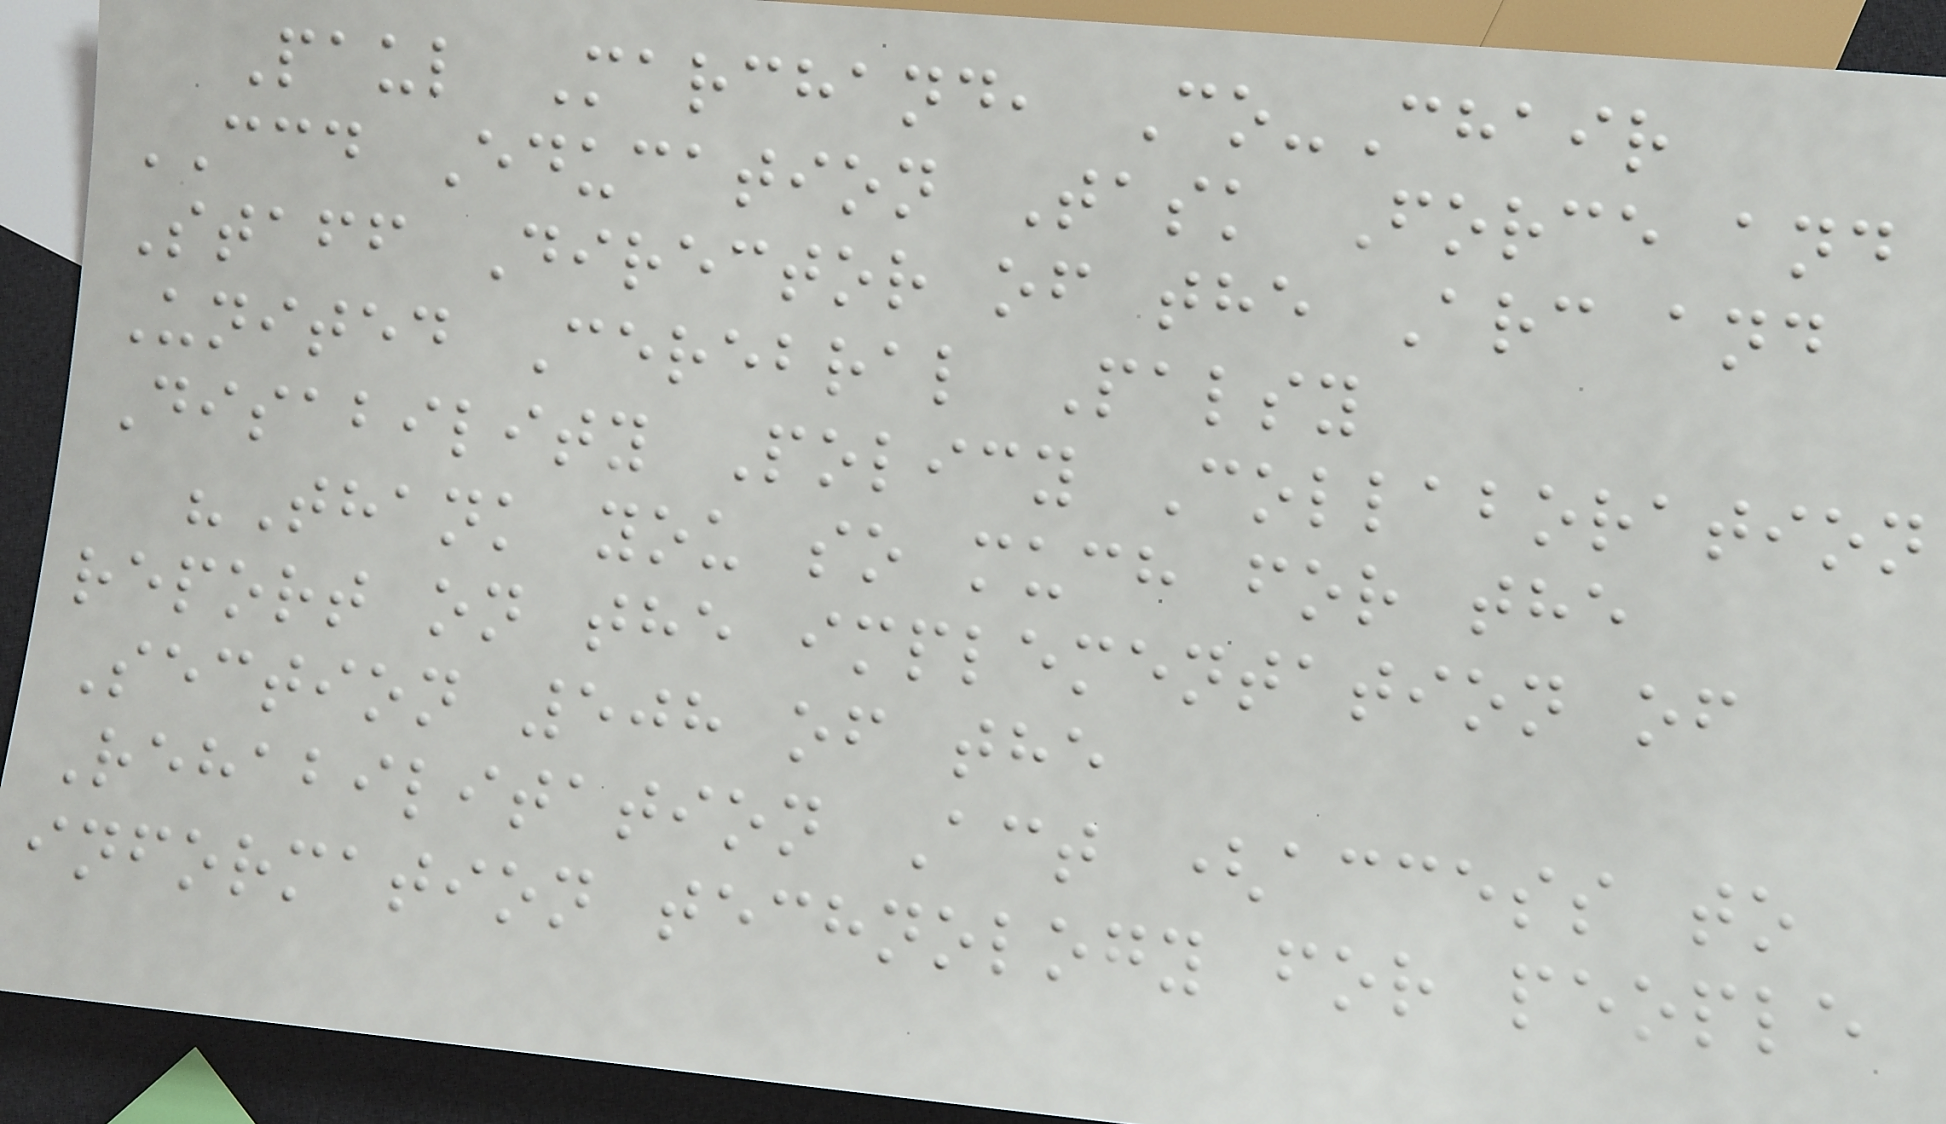Paul Marchand, Co-Chair
CCD Education Task Force and
Staff Director of the Arc and
United Cerebral Palsy
Disability Policy Collaboration
"Thank you so much for the
report on the implementation of
Section 508 of the
Rehabilitation Act (access to
information technology for people
